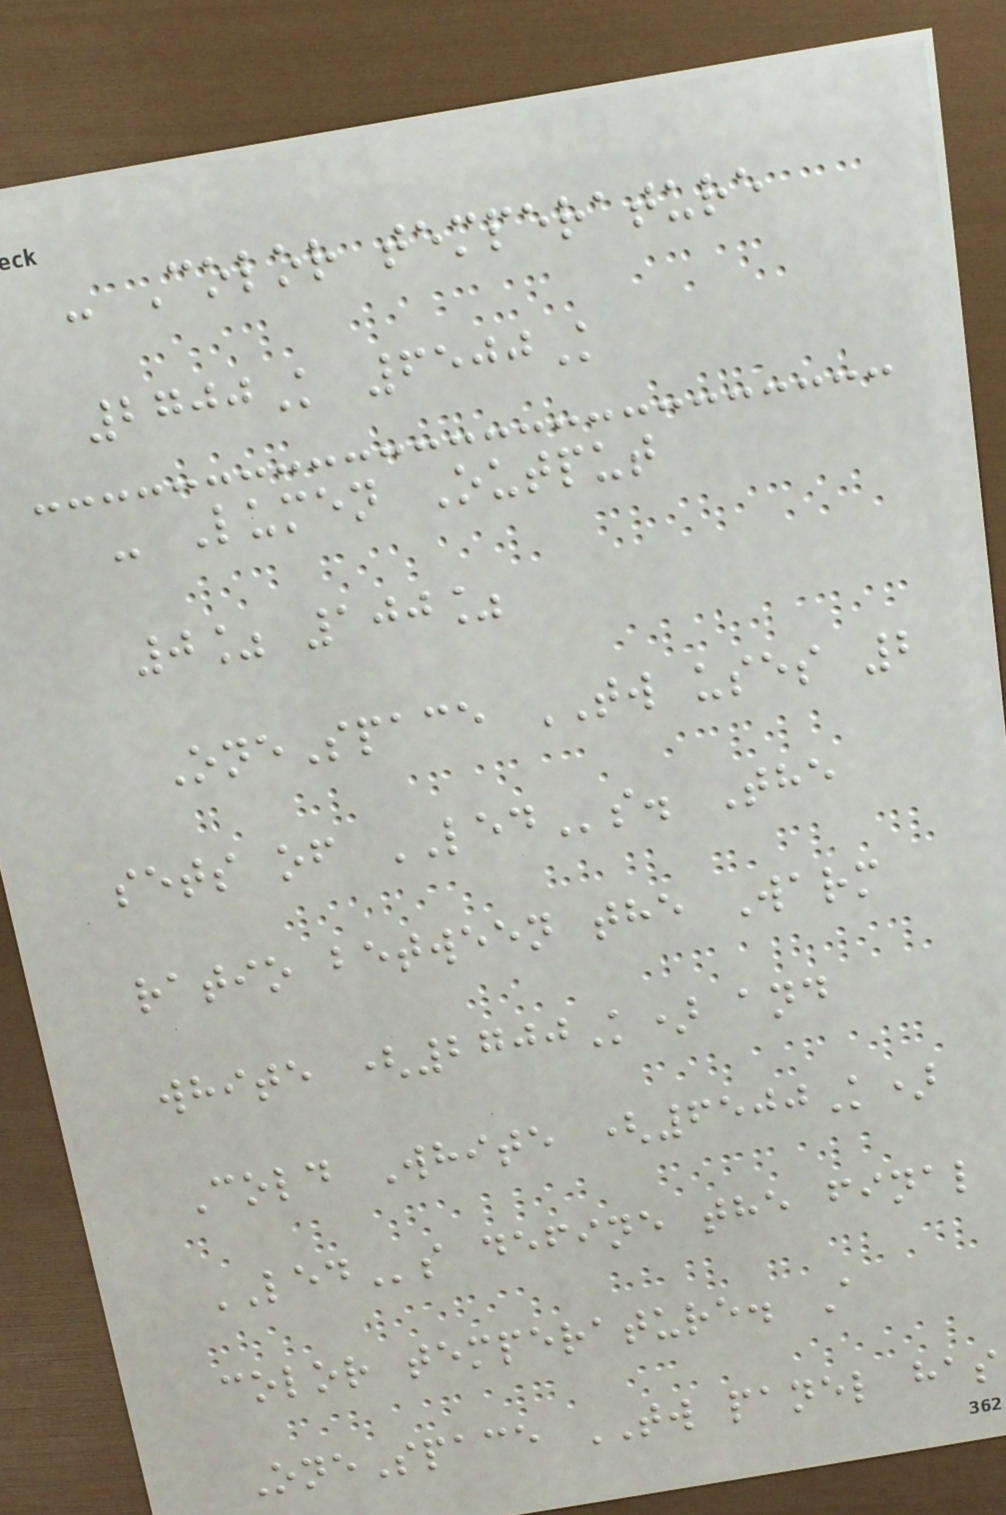- Color temperature
2700K 6500K
- Lumen Output
0% 100%
OneSpace TW uses 2
sets of LEDs. The
ratio between the Warm
white (2700K) and
Cold White (6500K)
LEDs define the final
color temperature. A
OneSpace TW panel has
